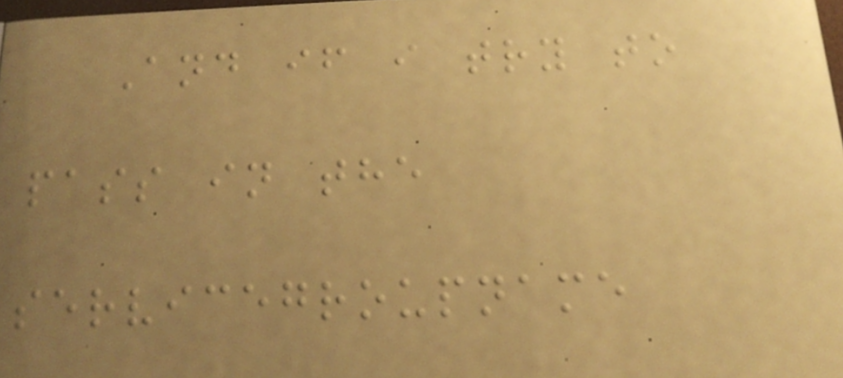And if i try to
pass in the
servicegroupname
